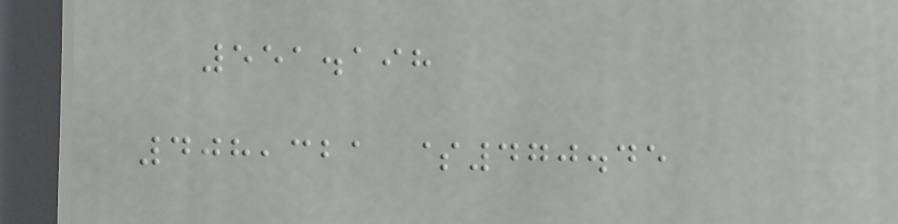551.198
408,321 $470.45
